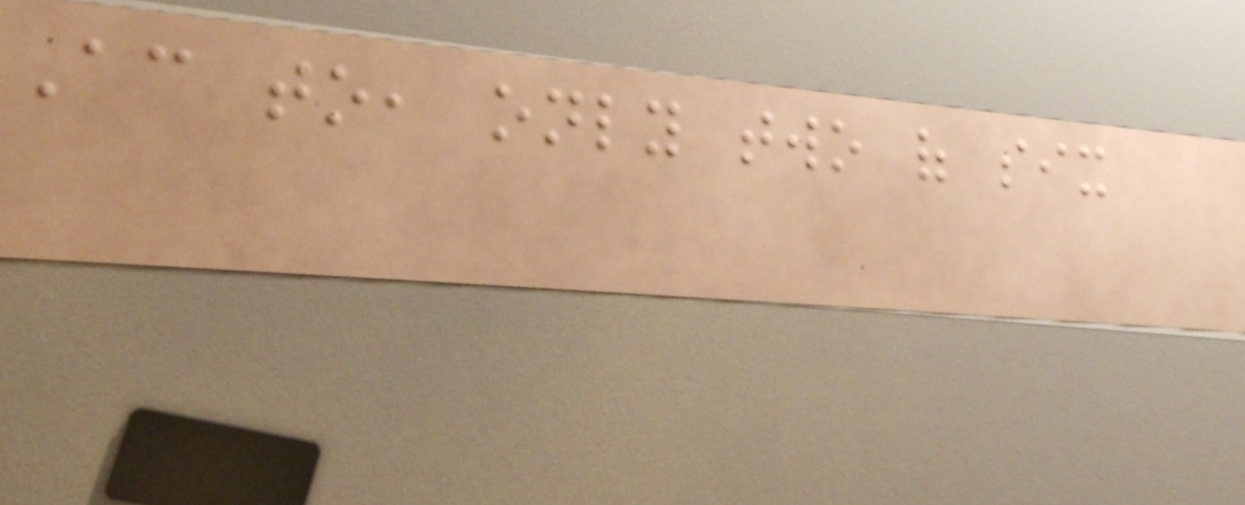According to, only two of six
